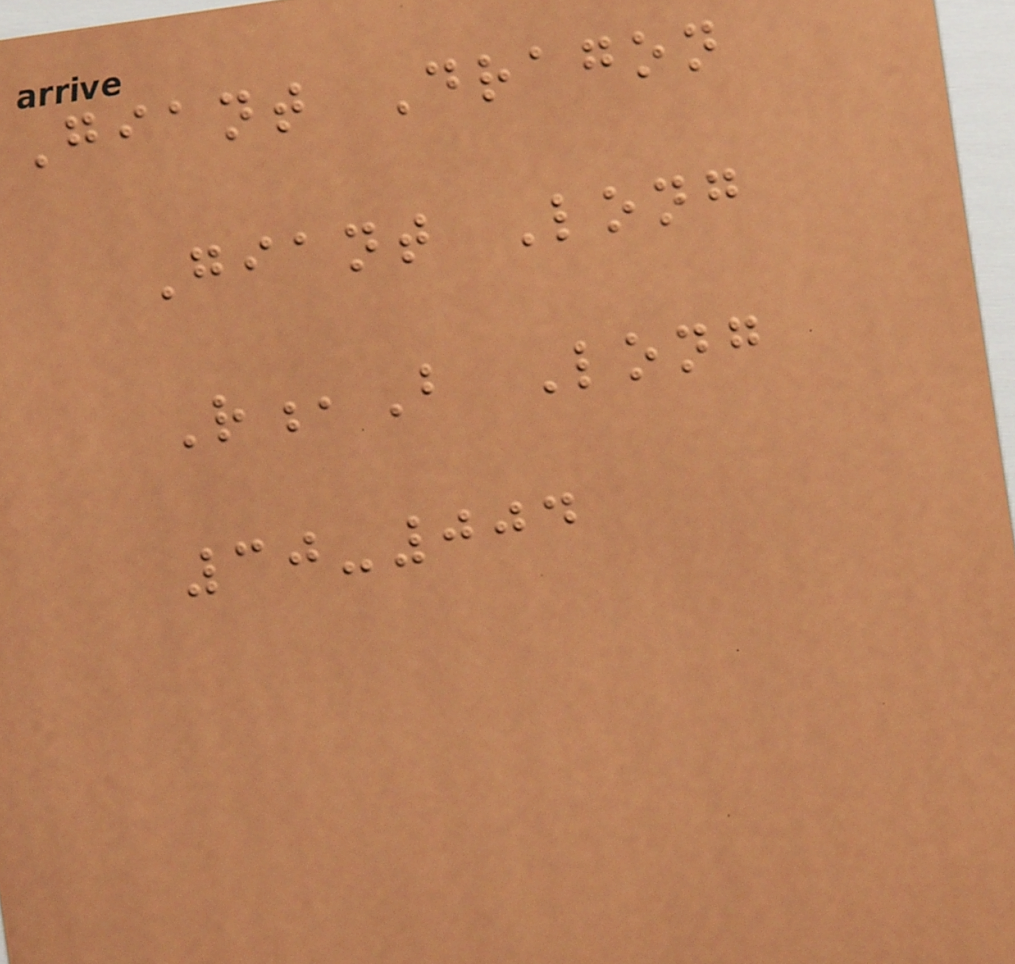Giant Dragon
Giant Long
R,B Long
30-004
